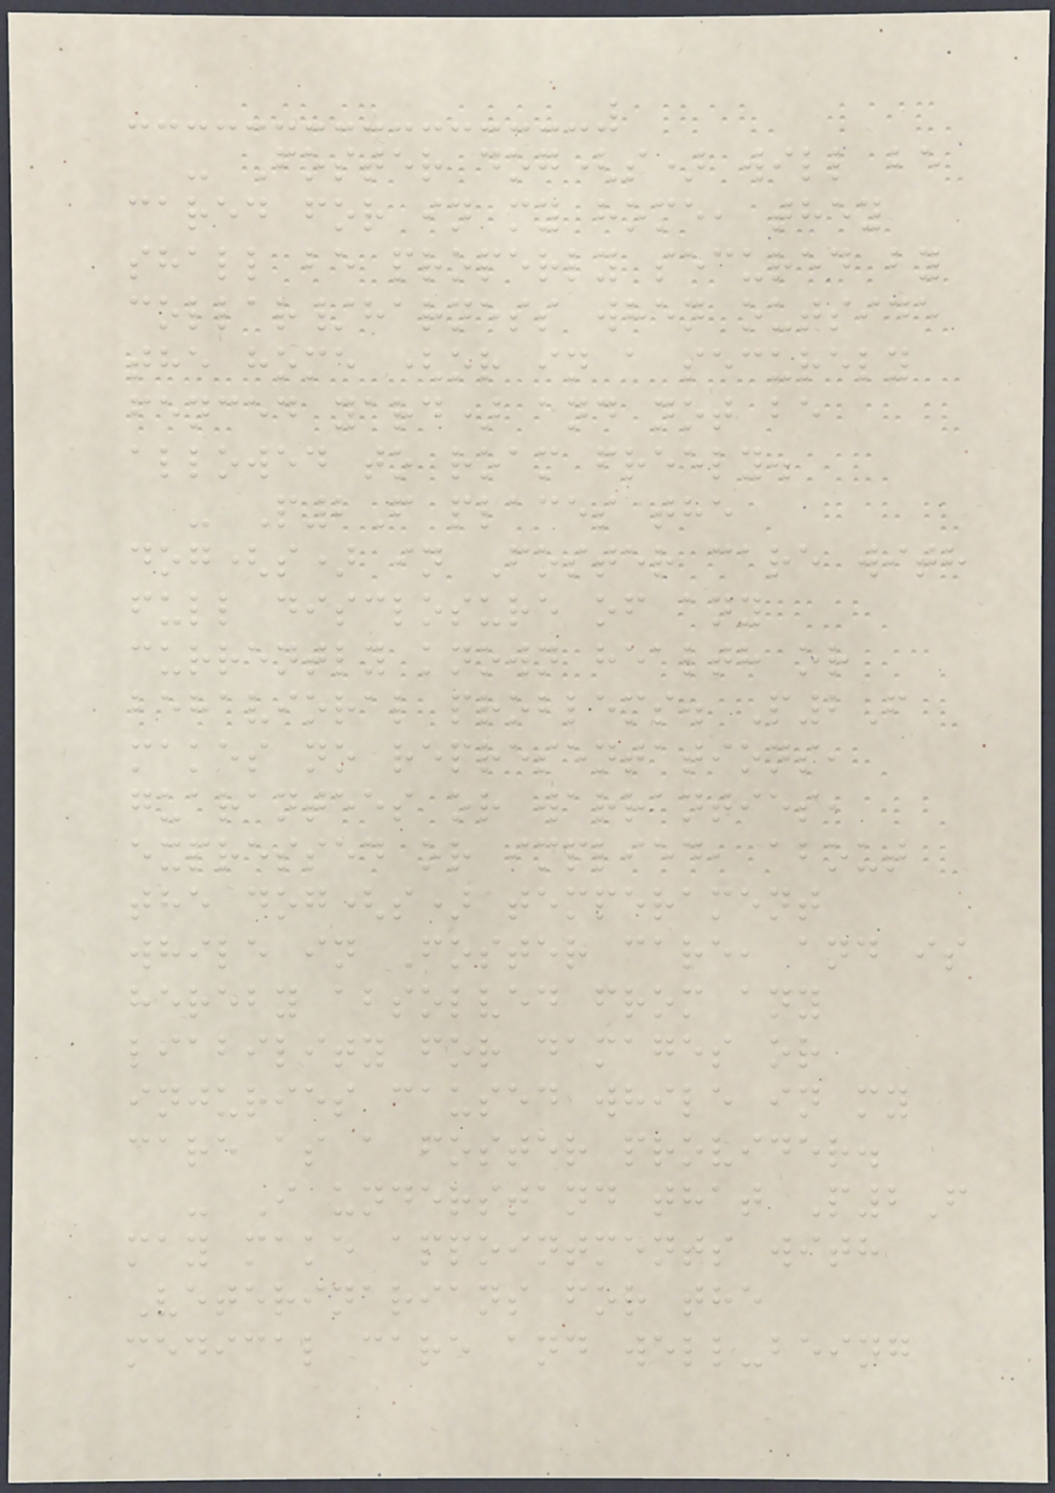- Foster dog(s) will be
cared for in my home, they
shall be properly secured by
collar/harness when outside
the home (or in a securely
fenced yard) and not be
allowed to roam freely.
- P2F places the
dog(s) in Foster care with
full disclosure of any
currently known health or
behavioral problems. P2F
makes no representations,
guarantees or warranties,
expressed or implied, about
the dog(s) temperament
while in Foster care, and is
hereby absolved from any
liability for damages or
injuries caused while in my
care as a foster provider.
- I understand that P2F
may make appointments with
Veterinarians for the
medical care and well-being
